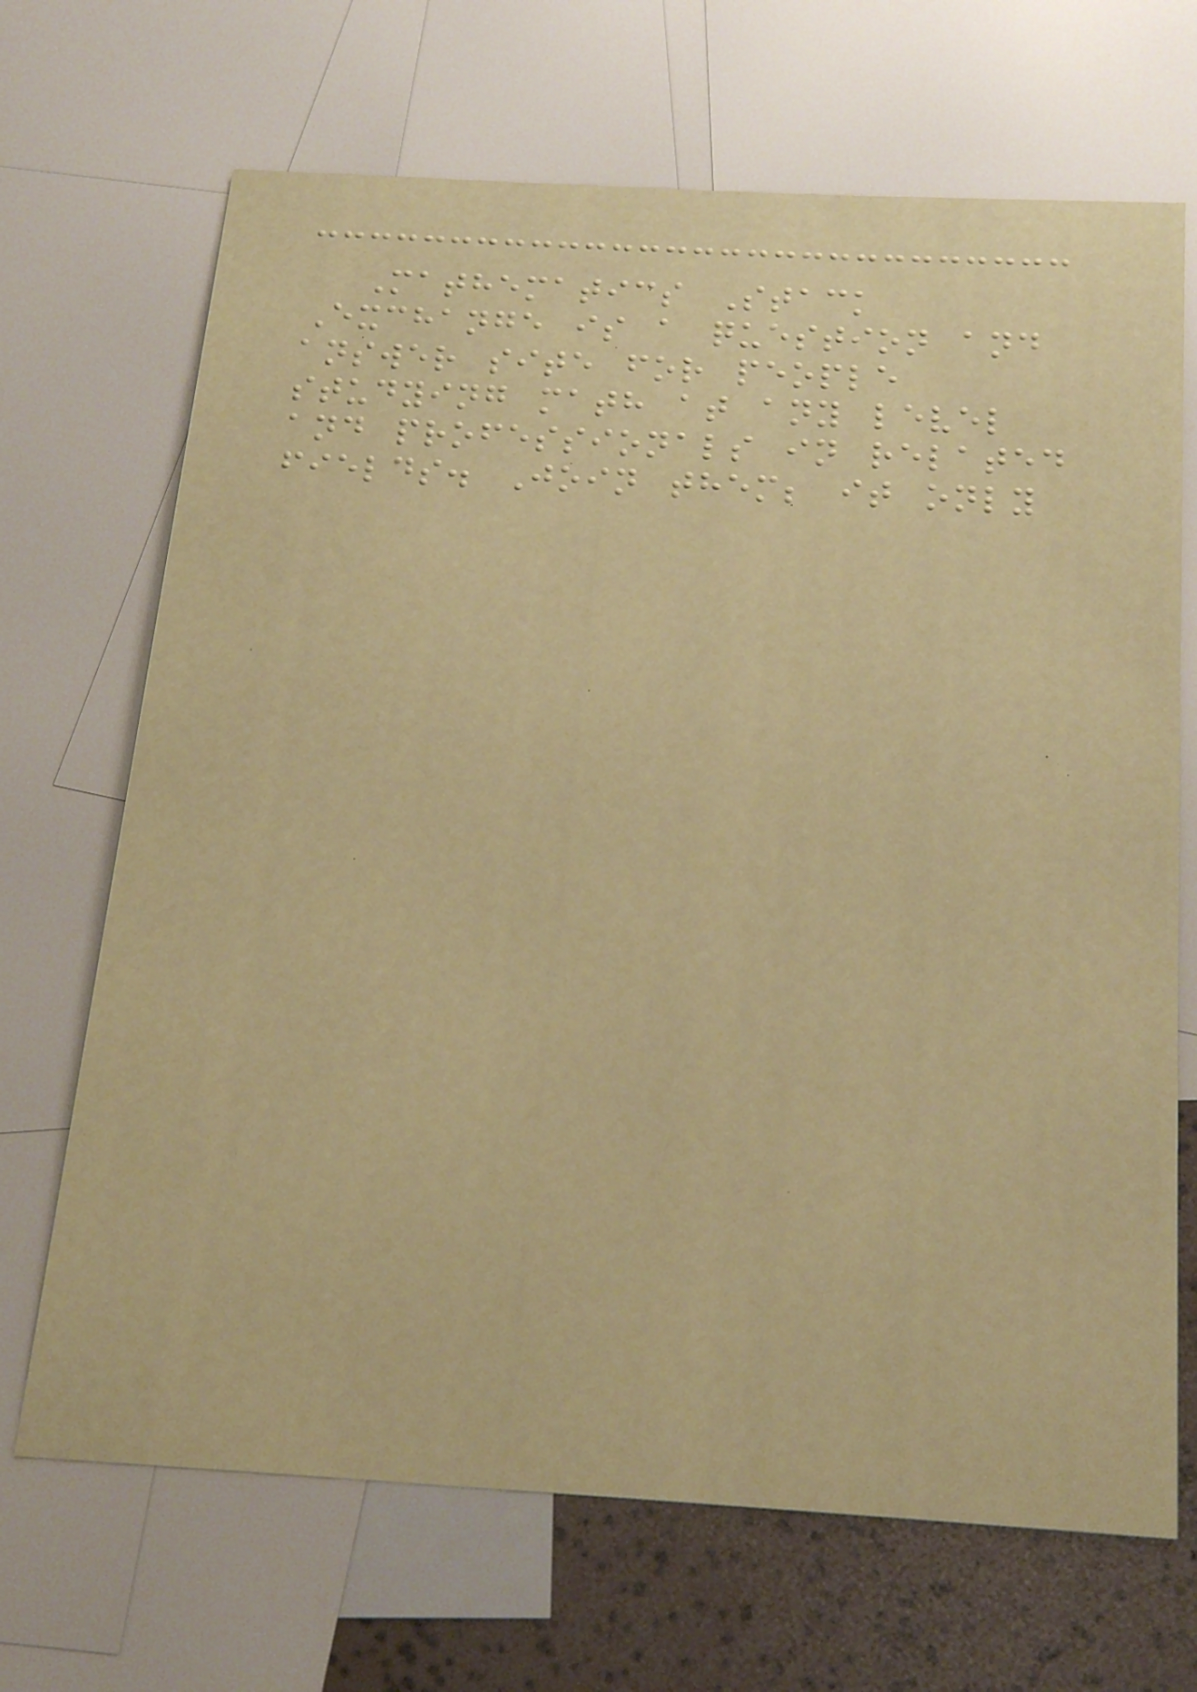Mathematics Stack
Exchange is a question and
answer site for people
studying math at any level
and professionals in related
fields. Join them; it only
